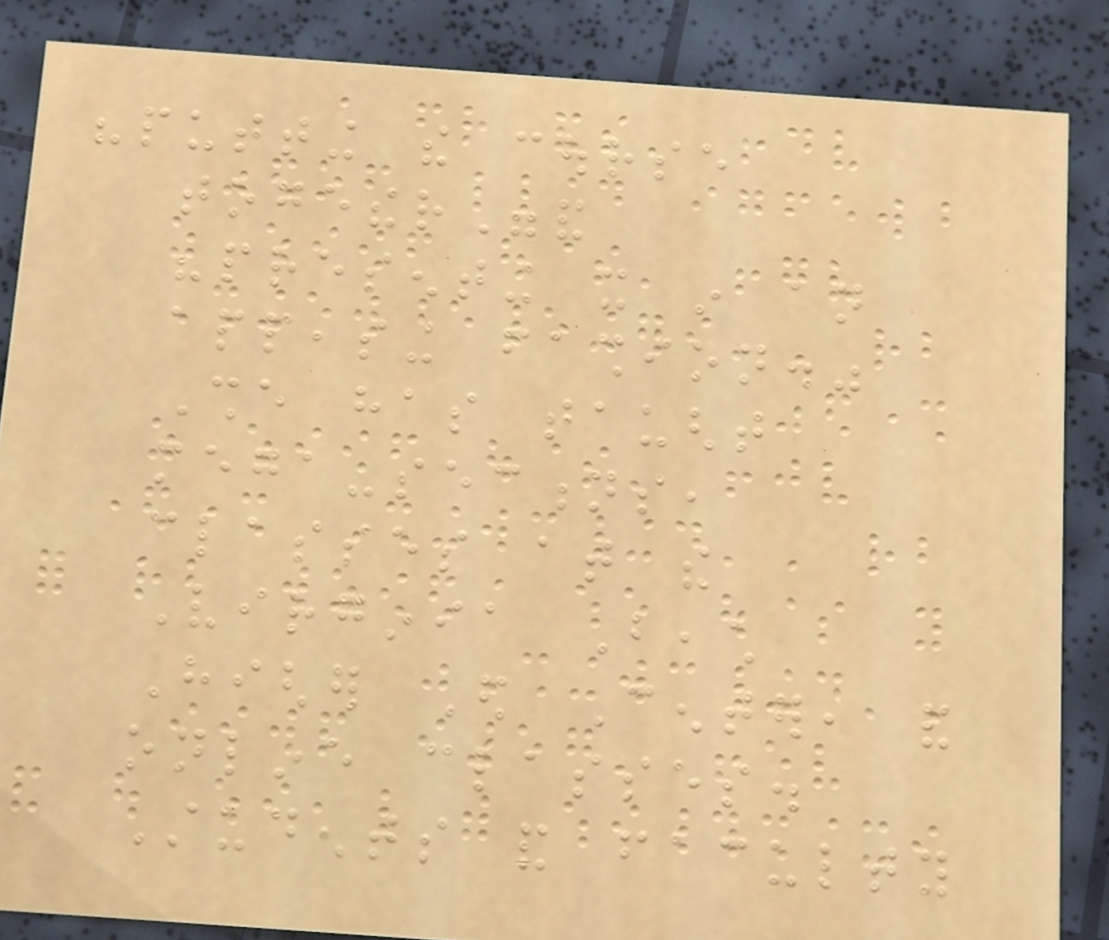"putting the course
together"and
"presenting it in an
appeasing fashion."
She has taught
mega-sections,
classes at the
Virginia Beach
Higher Ed Center, and
online classes.
Students and faculty
